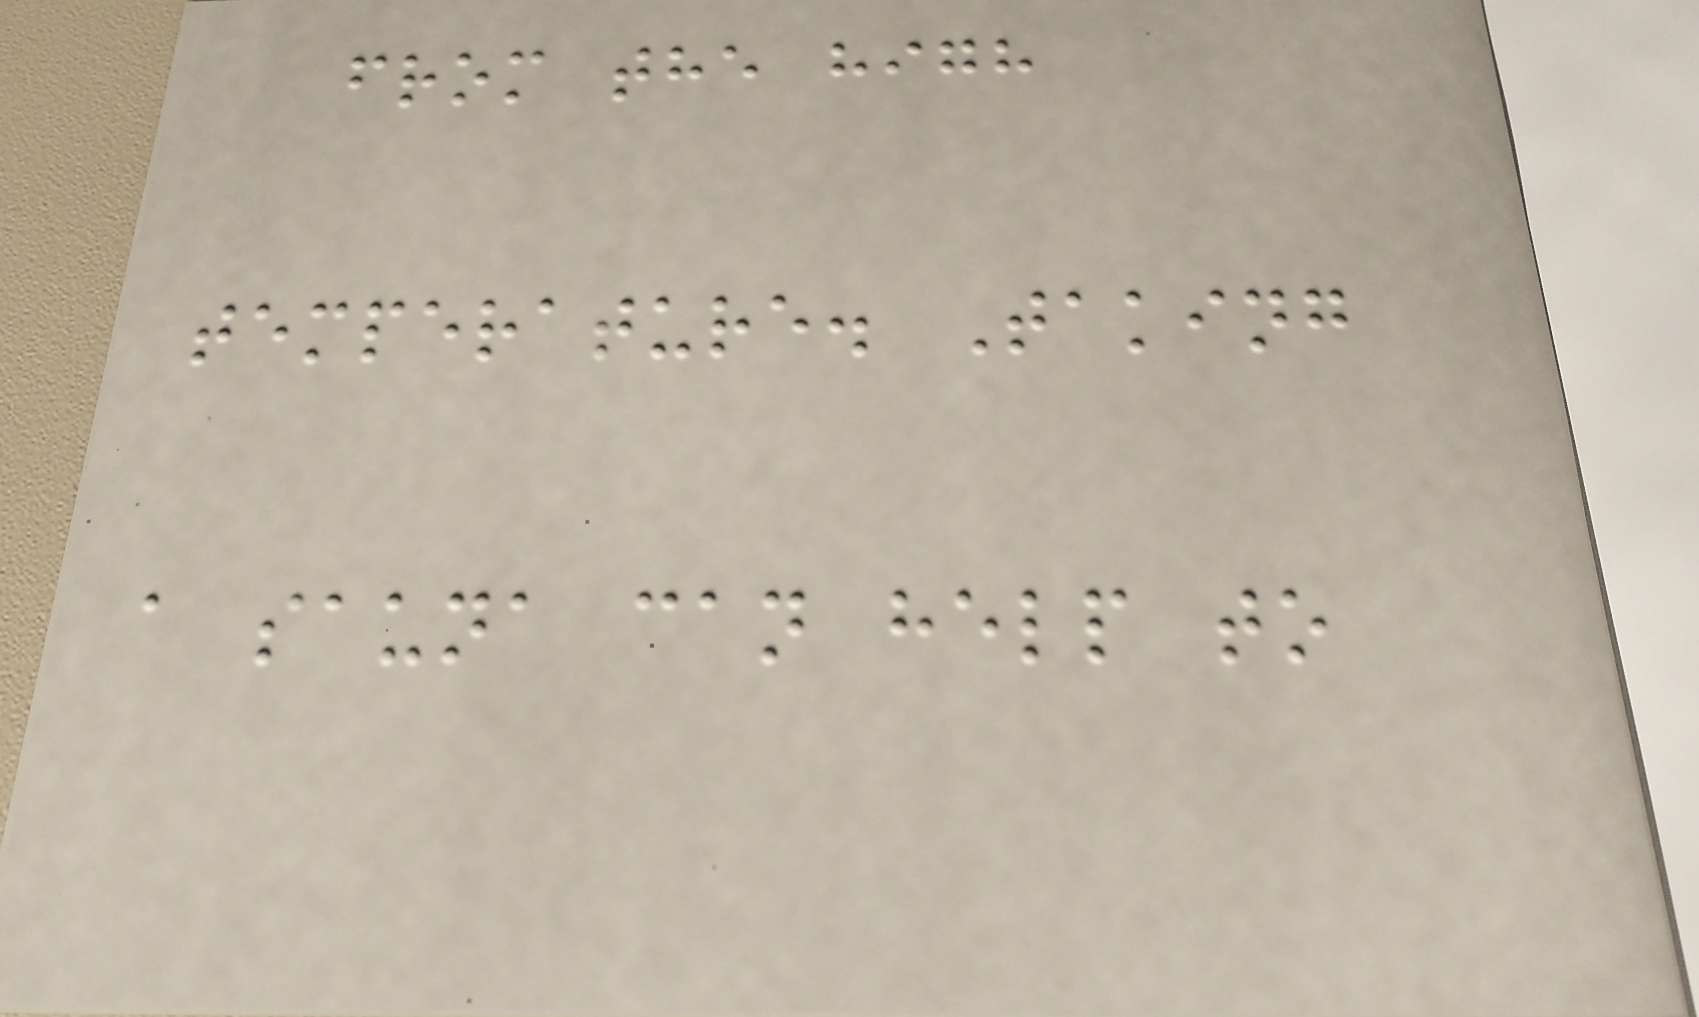from the high
temperature. Taking
a sauna can help to
